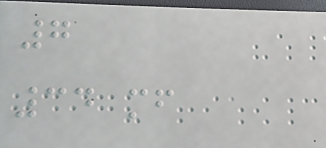7
34 mf
